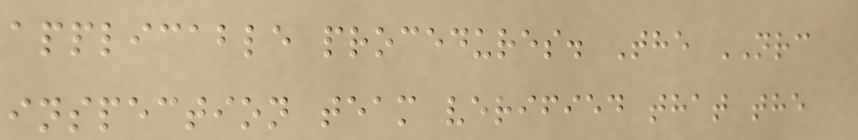applicable procedures. The NRC
inspection team verified that the
